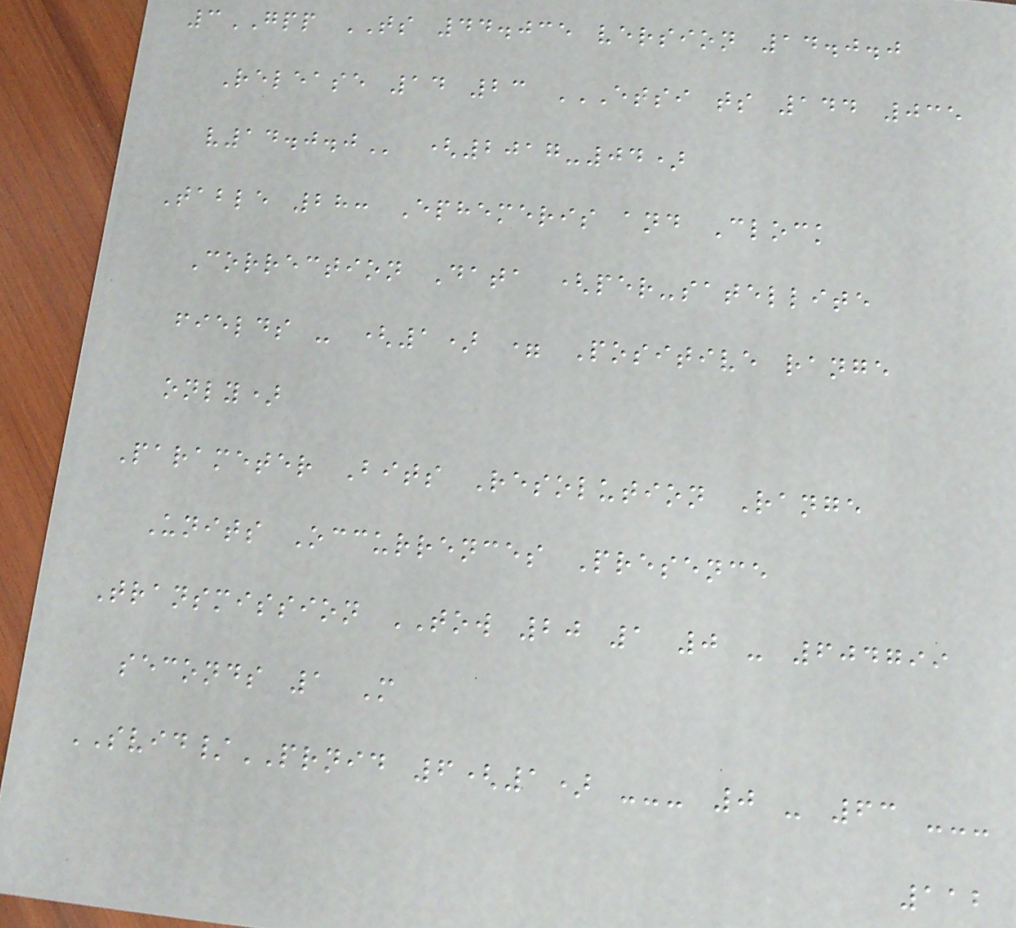3GPP TS 44.035 version 14.0.0
Release 14 23 ETSI TS 144 035
V14.0.0 (2017-04)
Table 28: Ephemeris and Clock
Correction Data (per-satellite
fields - (1) = Positive range
only)
Parameter Bits Resolution Range
Units Occurrences Presence
Transmission TOW 20 1 0 - 604799
seconds 1 M
SVID/PRNID 6(1) --- 0 - 63 ---
112
